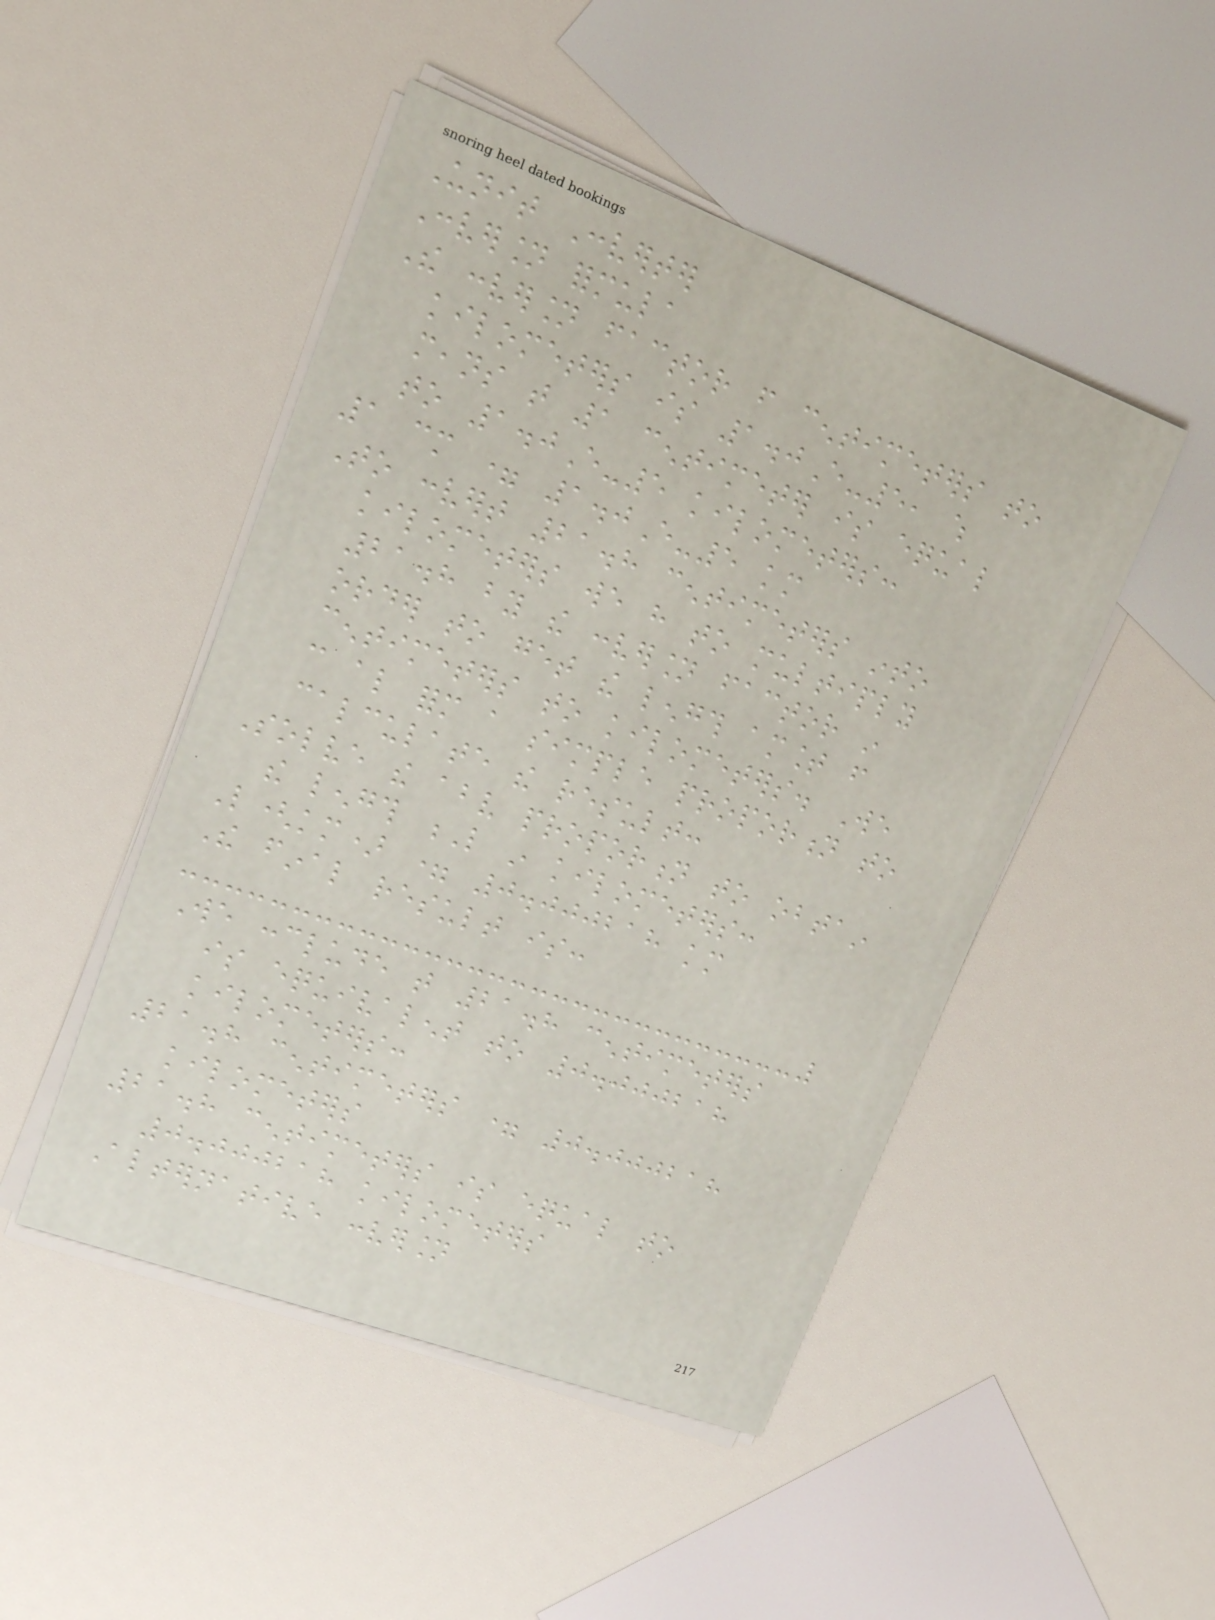Unit Converter
Conversion formula
The conversion factor from centimeters to
kilometers is 1.0E-5, which
means that 1 centimeter is equal
to 1.0E-5 kilometers:
1 cm = 1.0E-5 km
To convert 21.8 centimeters into
kilometers we have to multiply
21.8 by the conversion factor in
order to get the length amount from
centimeters to kilometers. We
can also form a simple proportion to
calculate the result:
Solve the above proportion to obtain
the length L in kilometers:
L(km) = 0.000218 km
The final result is:
We conclude that 21.8 centimeters
is equivalent to 0.000218
kilometers:
21.8 centimeters = 0.000218
kilometers
21.8 centimeters is equal to
0.000218 kilometers
Alternative conversion
